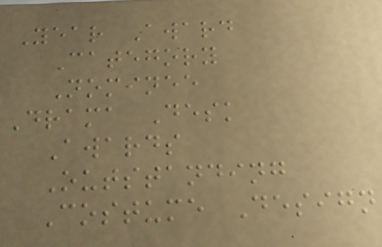Year Award
Category
Nominee
Drama Desk
Awards
Outstanding
Costume Design
